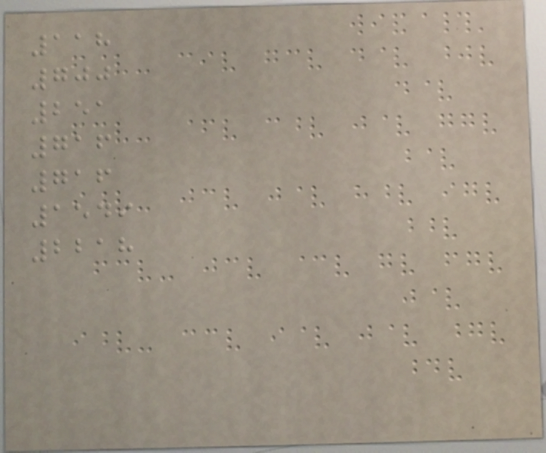118
700
251
716
716
1549
2218
